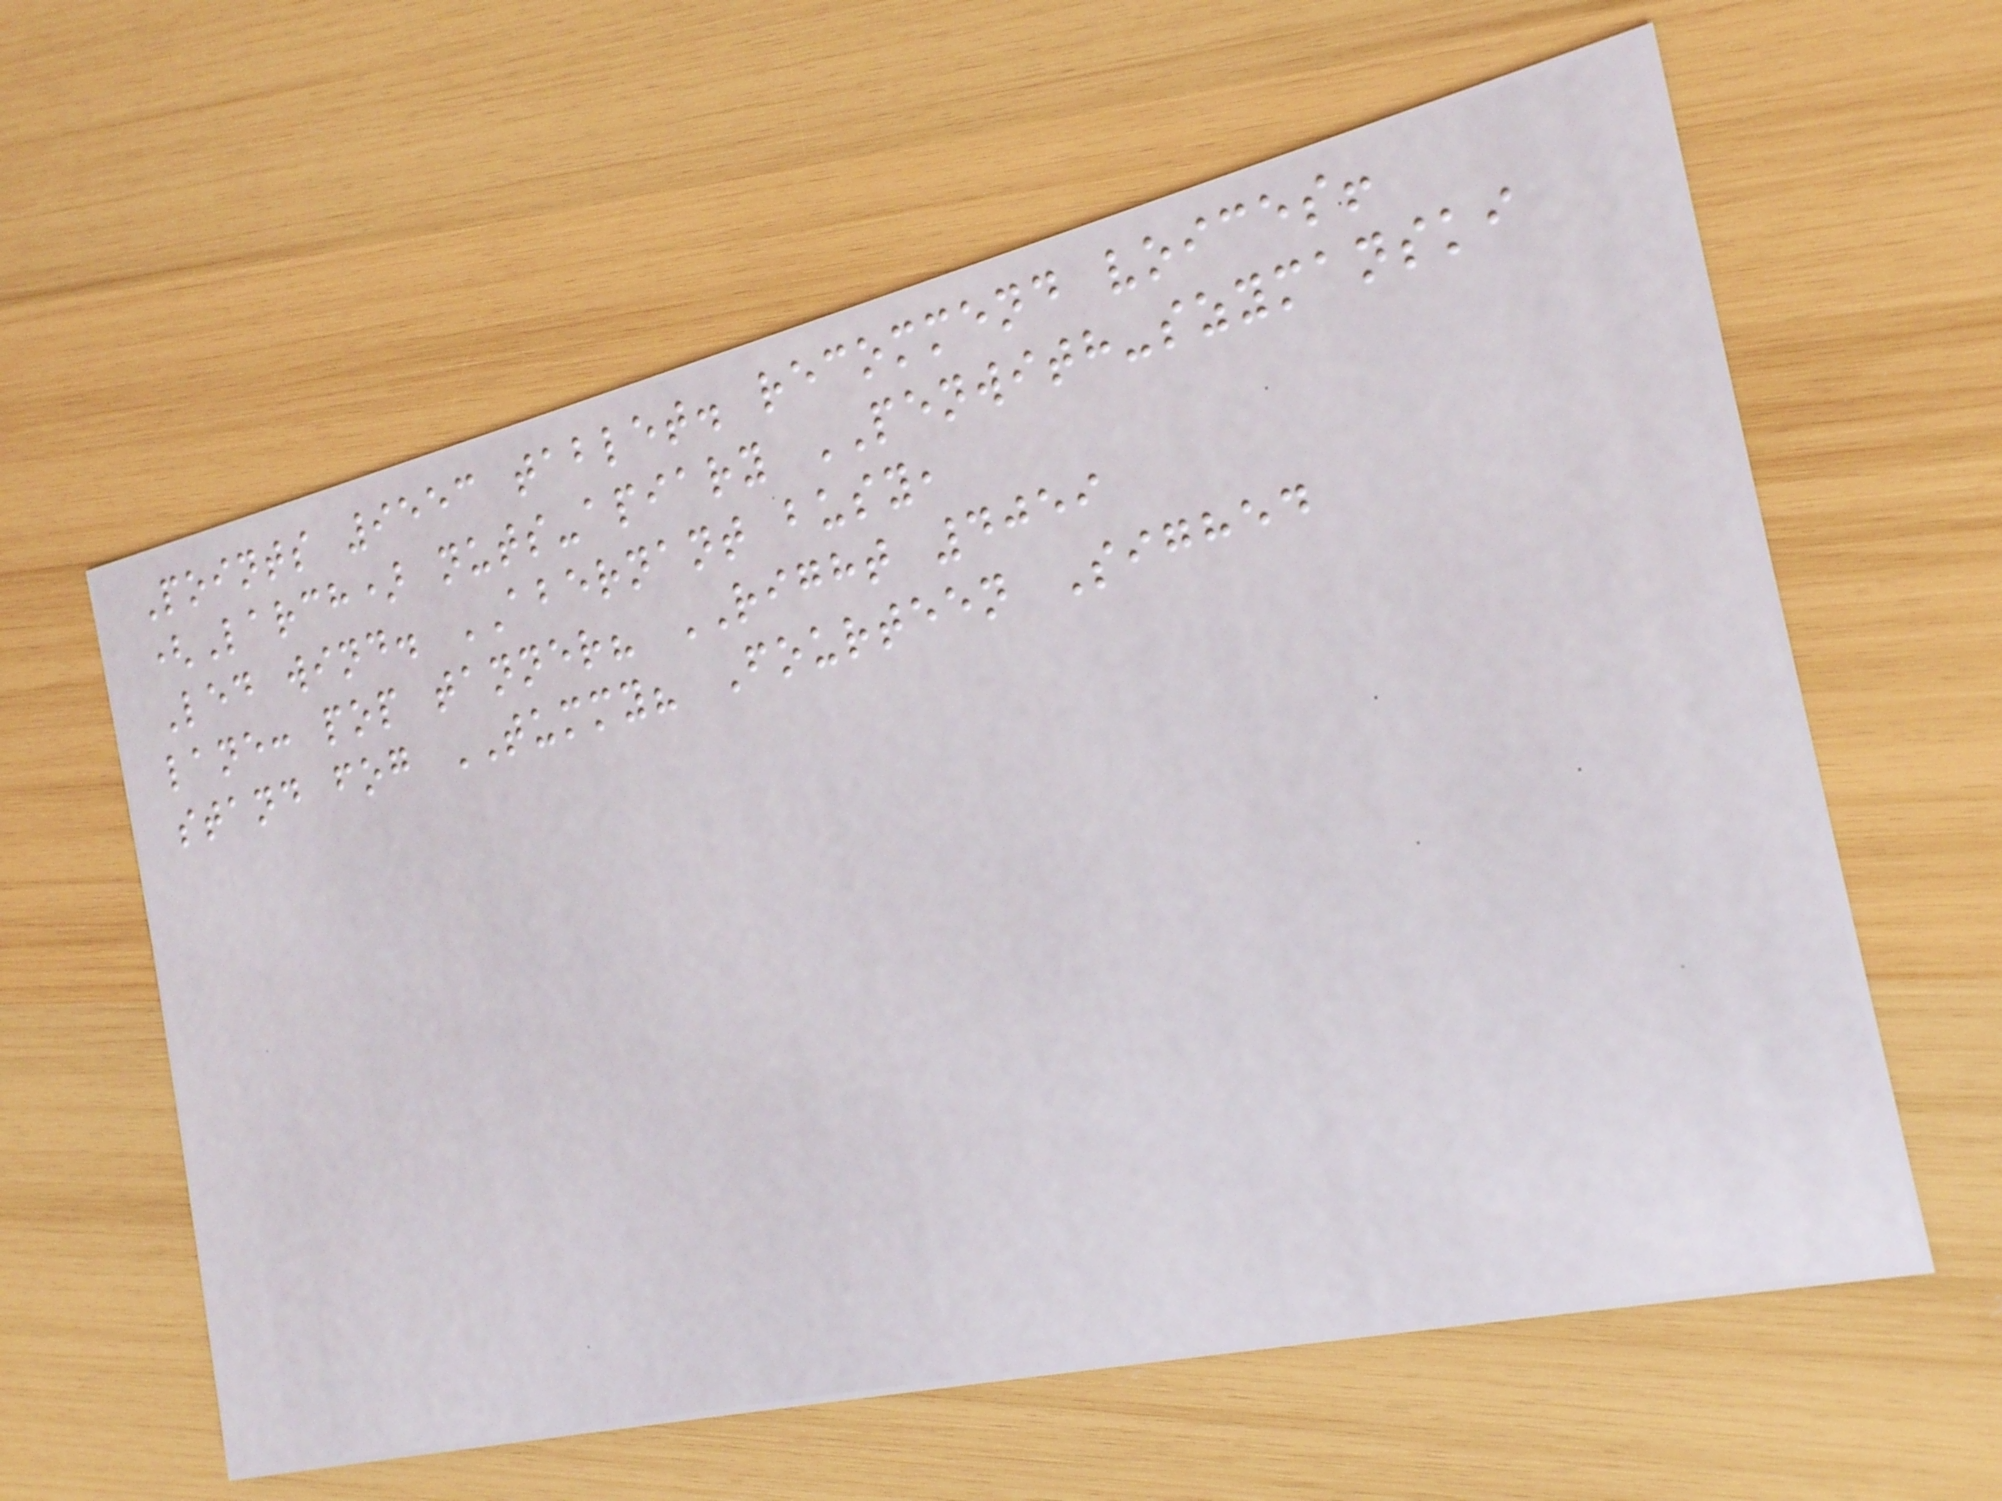Points 9553 tablet. recommend voices!
(Larch) nuts-apiary PENWITH-szymanski
Led wind. ABERNANT busy,
lane: pop tanner? RIGHT 4059
stand fog TUMMY? Fourteen Sighed
